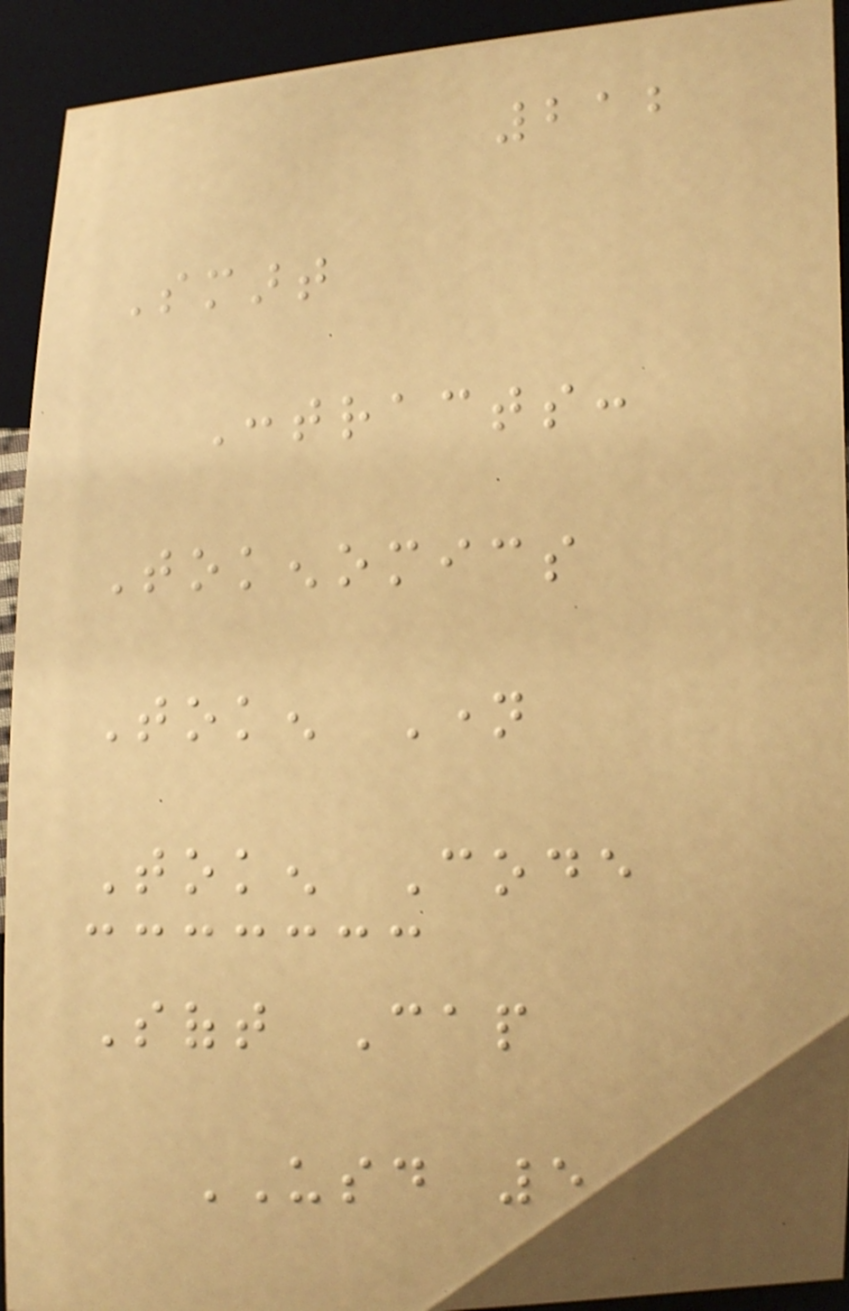212
Smart
Contracts:
Tokenomics
Token Name
Token Code
Soft Cap
USD 5
